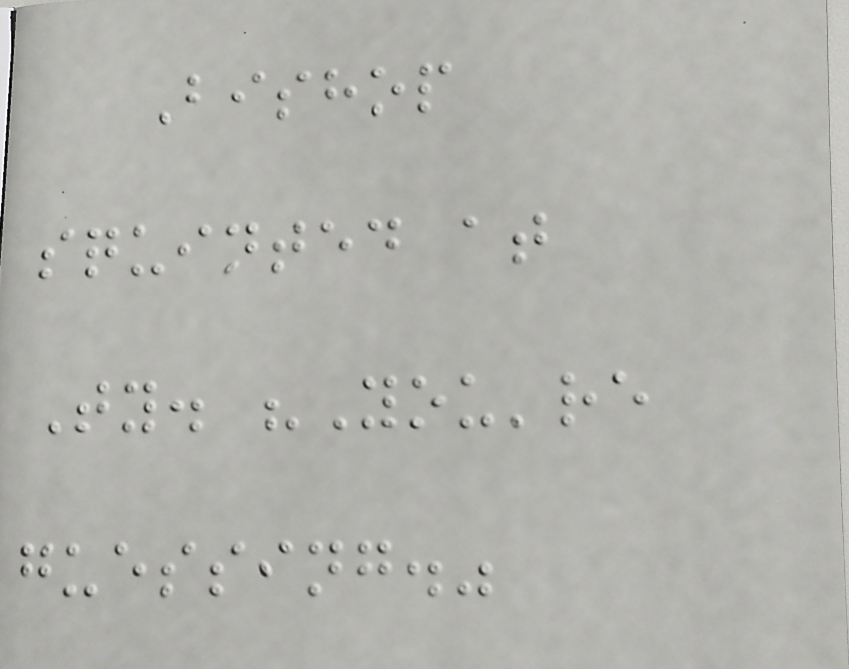Bishop
squinted at
Ty. "You're
guessing."
